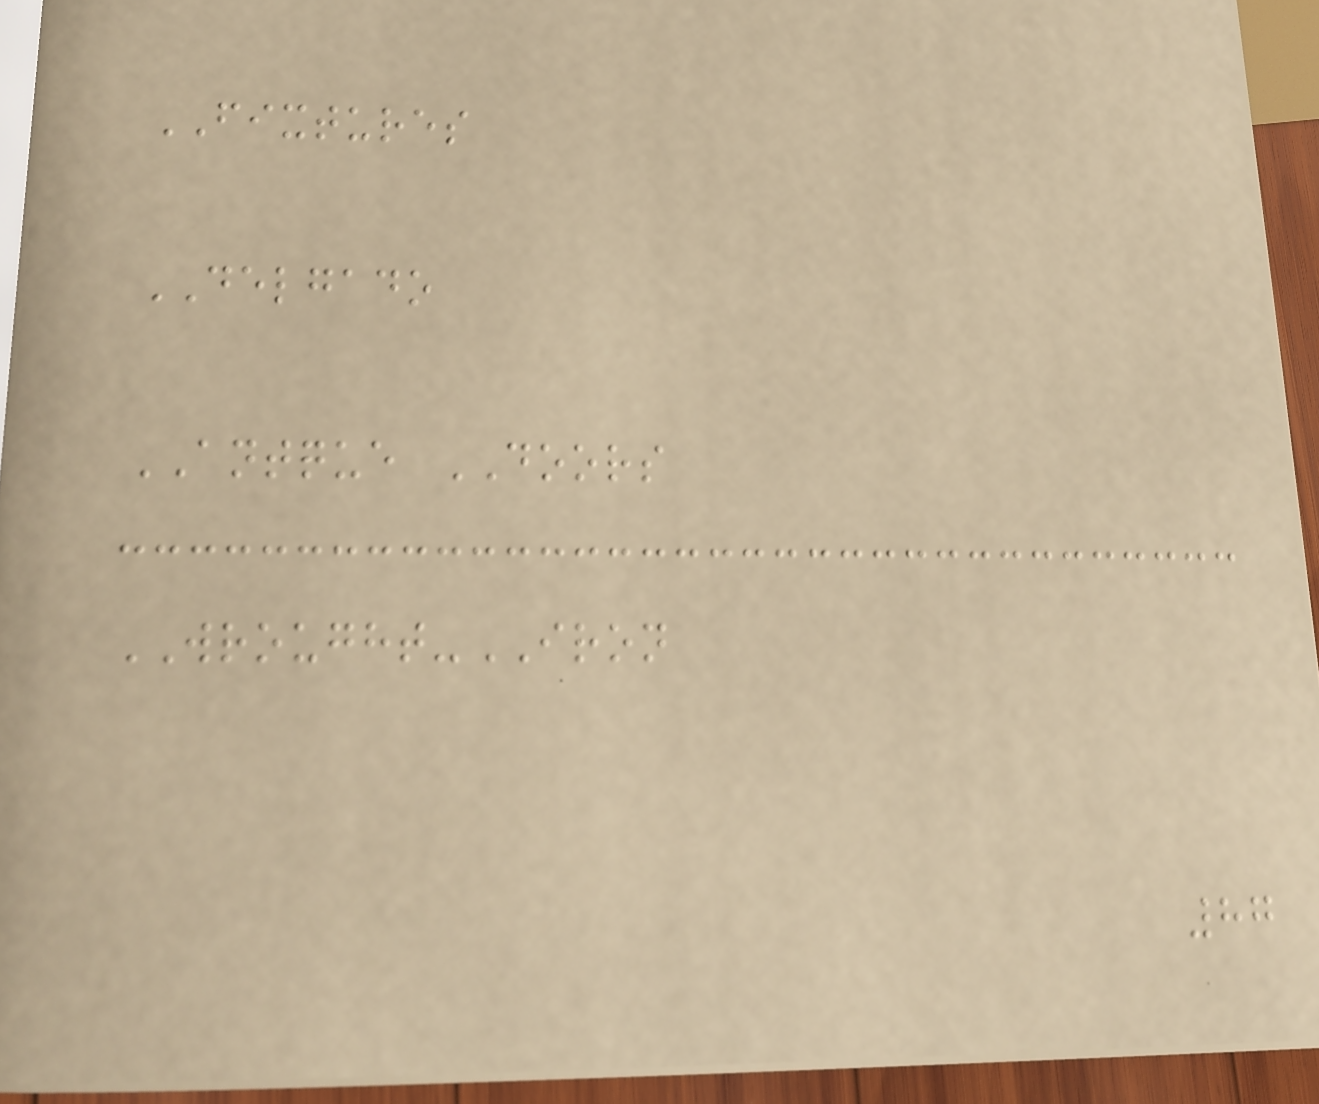FIXTURES
DELGADO
ANTQUE DOORS
WROUGHT-IRON
87
